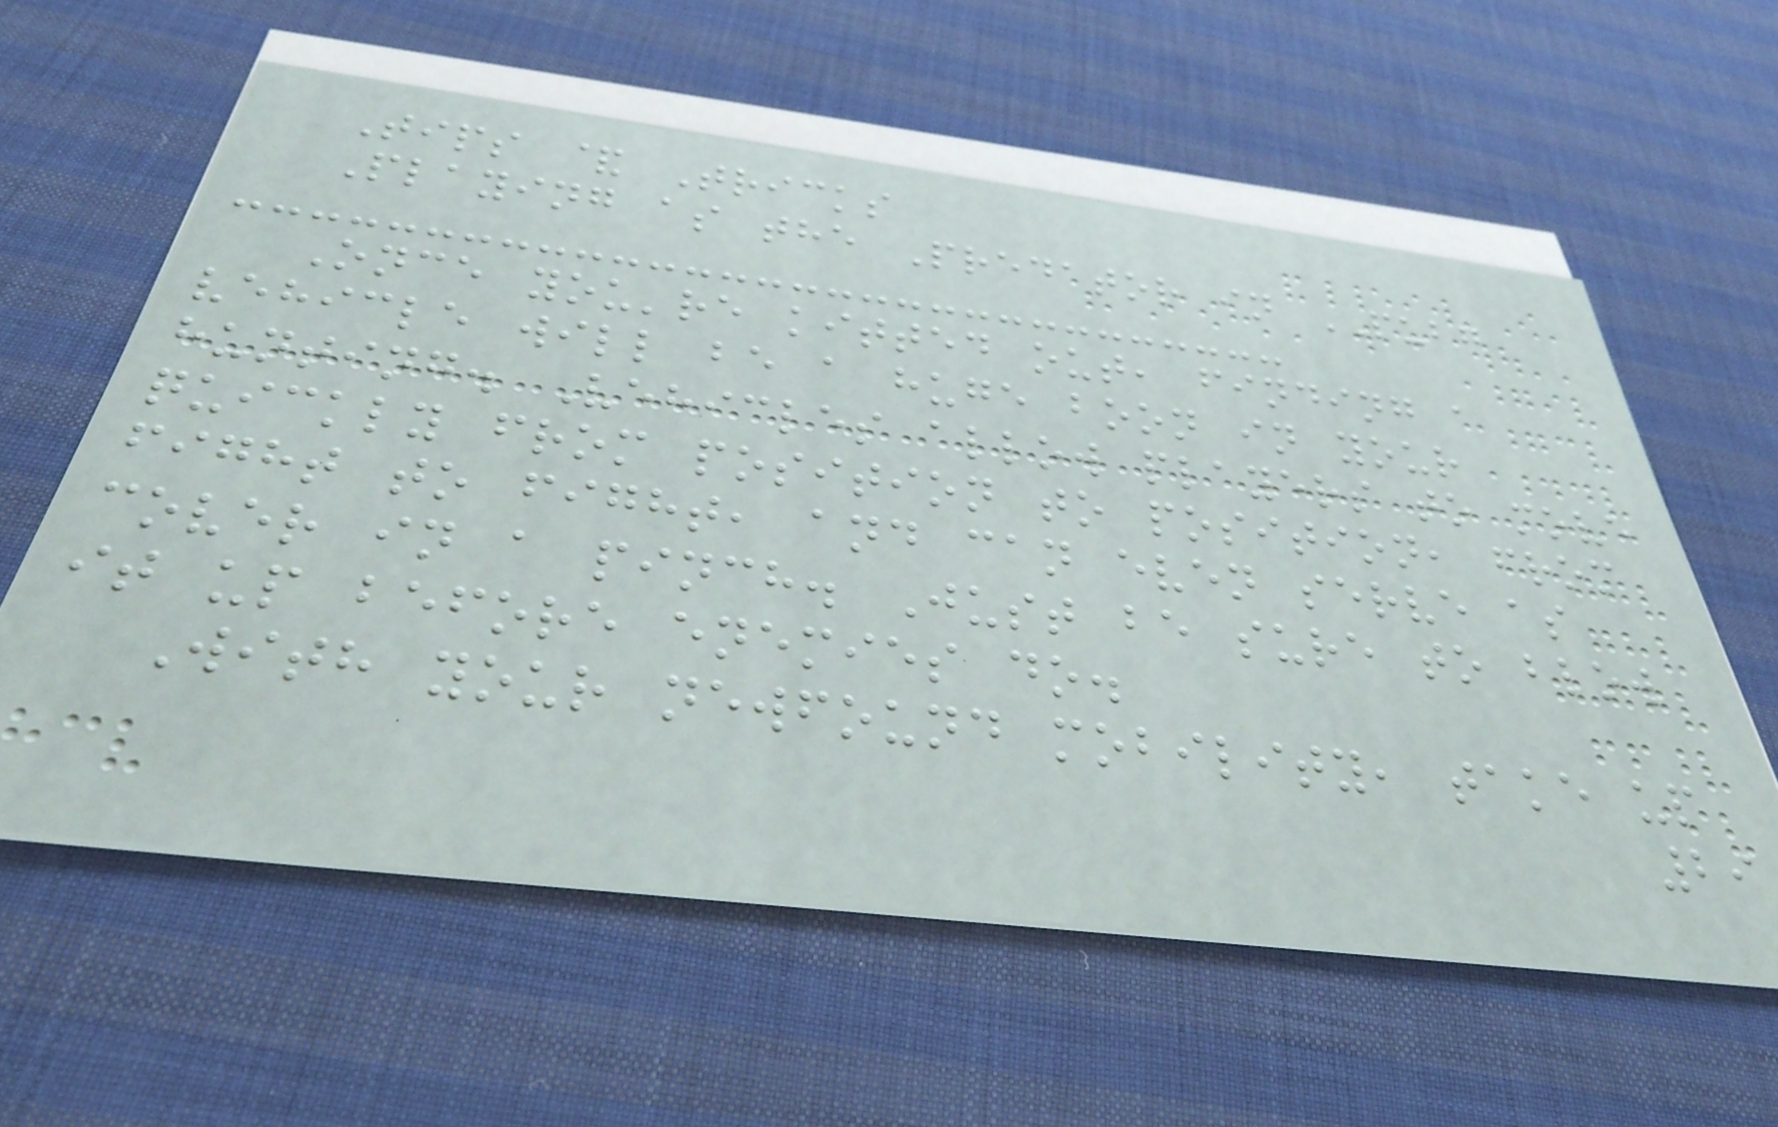Tips & Tricks
Playing as the Predator in PUBG
Once you're kitted out, finding a
vehicle will be a huge boon in your
hunting. Vehicles allow players to move
quickly from position to position, from
fight to fight, and can even serve as
cover in a pinch. Just be sure to blow
it up before enemies do.
With your newfound mobility, take up
29
